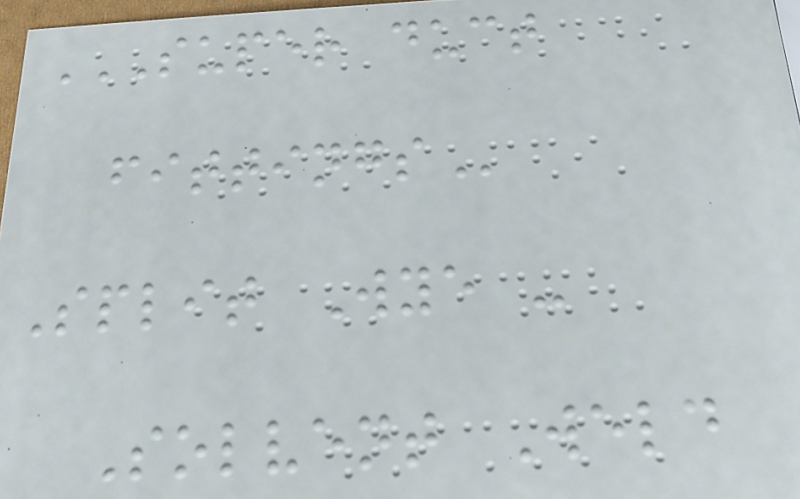SUPER DUCT
FITTINGS
Split Wye -
Solvent Weld
